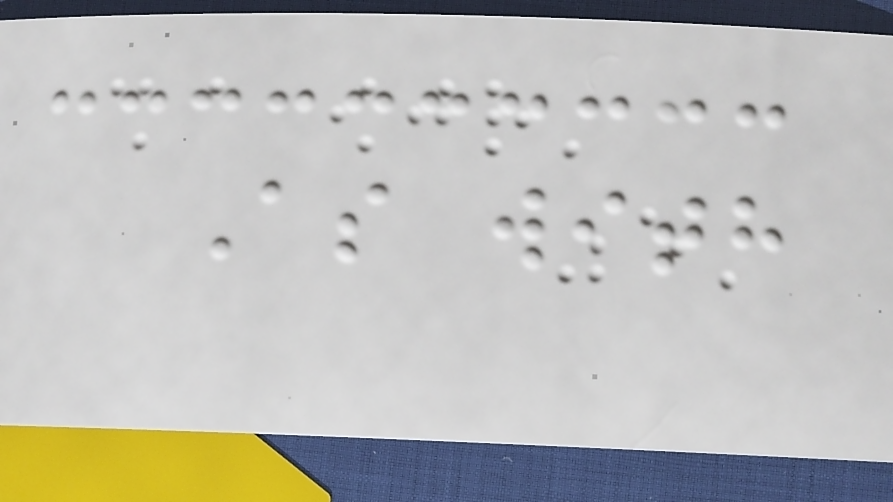As with
